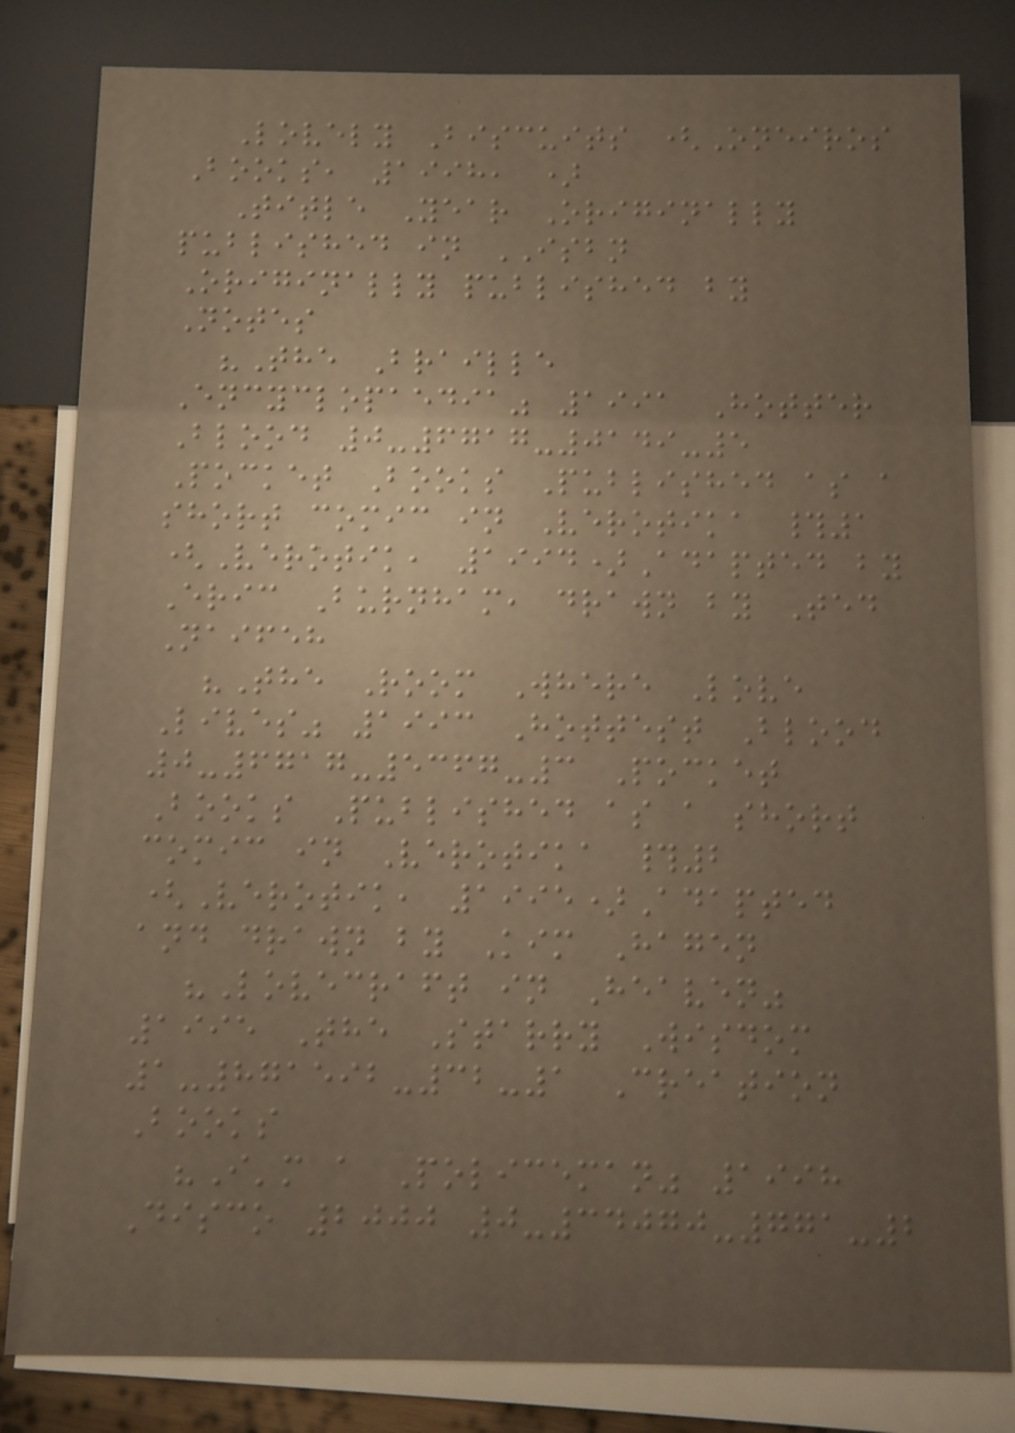Lovely Biscuits (Oneiros
Books, 1998, )
Title Year Originally
published in ISBN
Originally published by
Notes
"The Braille
Encyclopaedia" 1991 Hotter
Blood 0-6717-0149-5
Pocket Books Published as a
short comic in Verotika #1
(Verotik, 1994)Adapted by
Eric Burnham, drawn by Ted
Naifeh
"The Room Where Love
Lives" 1993 Hottest Blood
0-6717-5367-3 Pocket
Books Published as a short
comic in Verotika #2
(Verotik, 1995)Adapted
and drawn by Kim Hagen
"Lovecraft in Heaven"
1995 The Starry Wisdom
1-871592-32-1 Creation
Books
"I'm a Policeman" 1998
Disco 2000 0-34070-771-2
